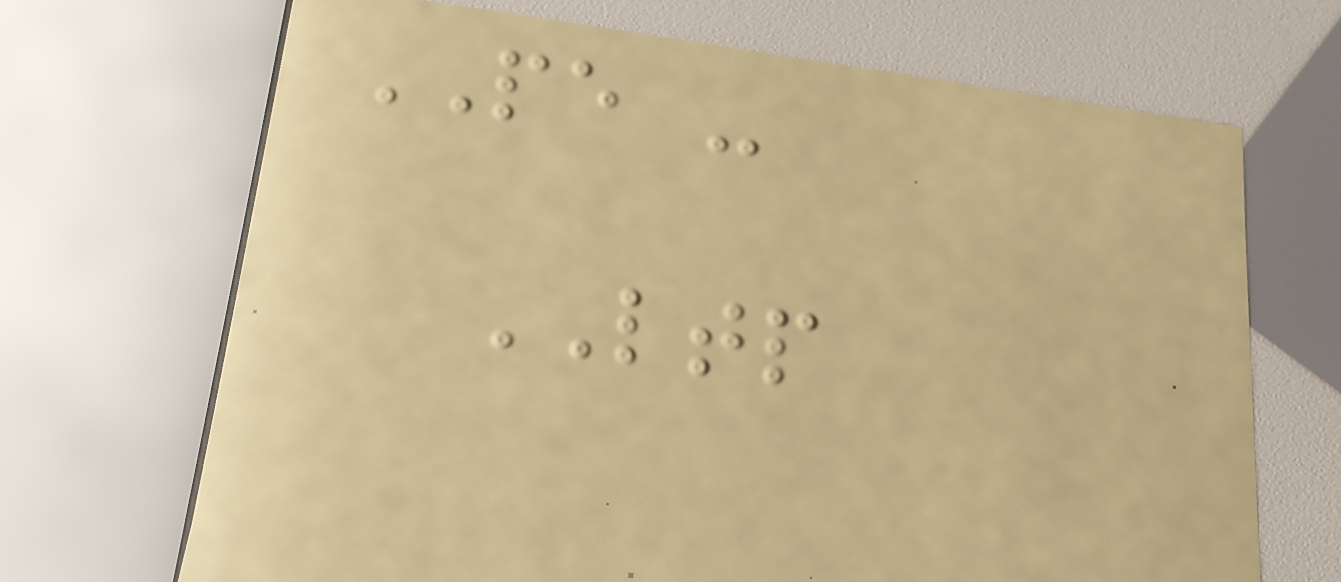PE -
LTP
